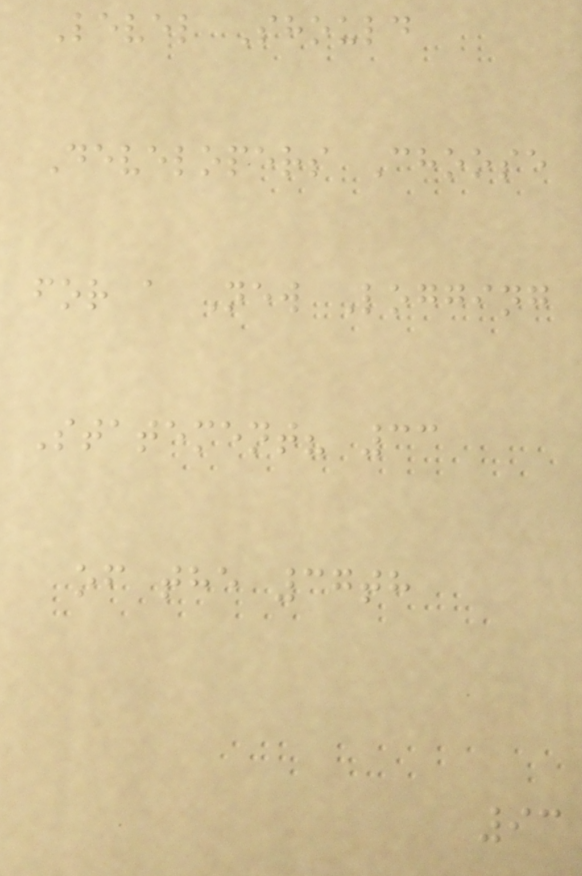Level Should
Developers Choose
for a New Logging
Statement? 33
of the 37th
93
